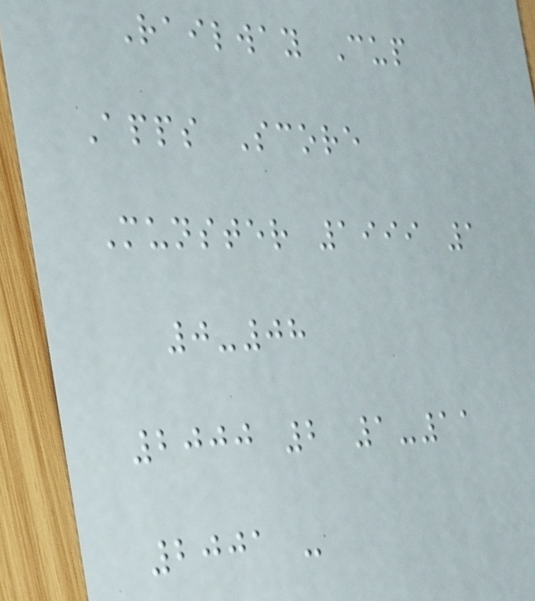Railway Cup
Apps Score
Munster 1999 1
0-08
2000 2 1-11
2001 -
